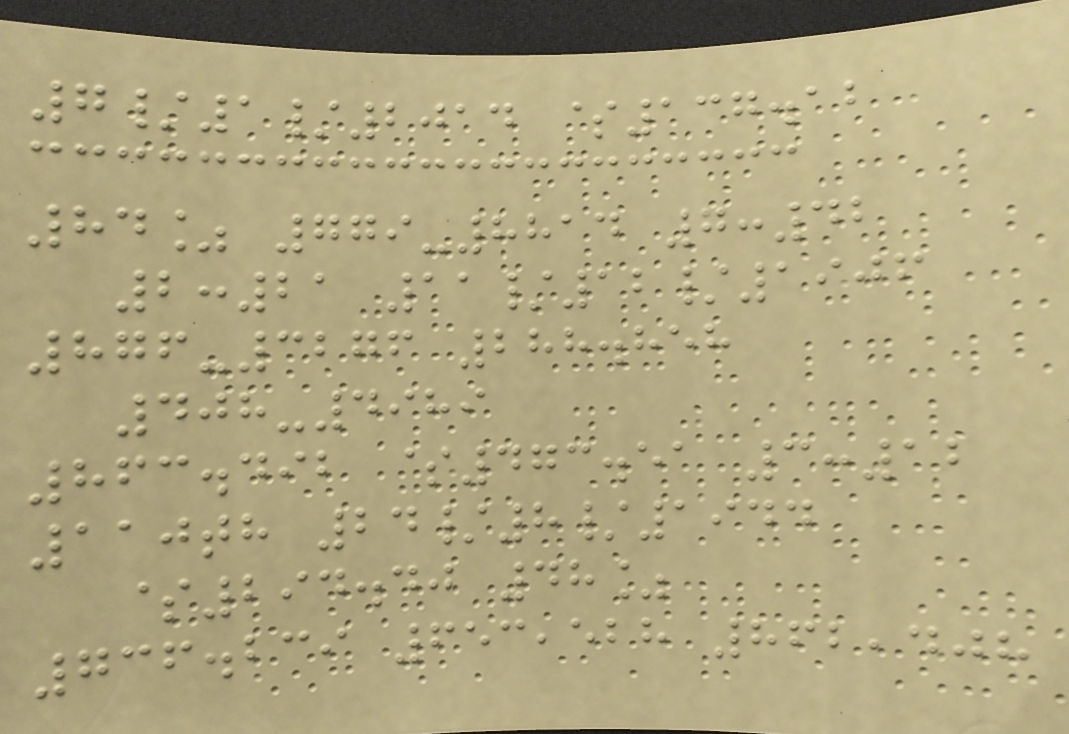7/1/2014 $137.12
84% 779-8814 7:42
2:21 11/12/1906
876-3276 288.858
408-4989
863.492 $473.51 3:12
110th 24/8/1944
$294.40 48%
736.239 653,528 862,408
